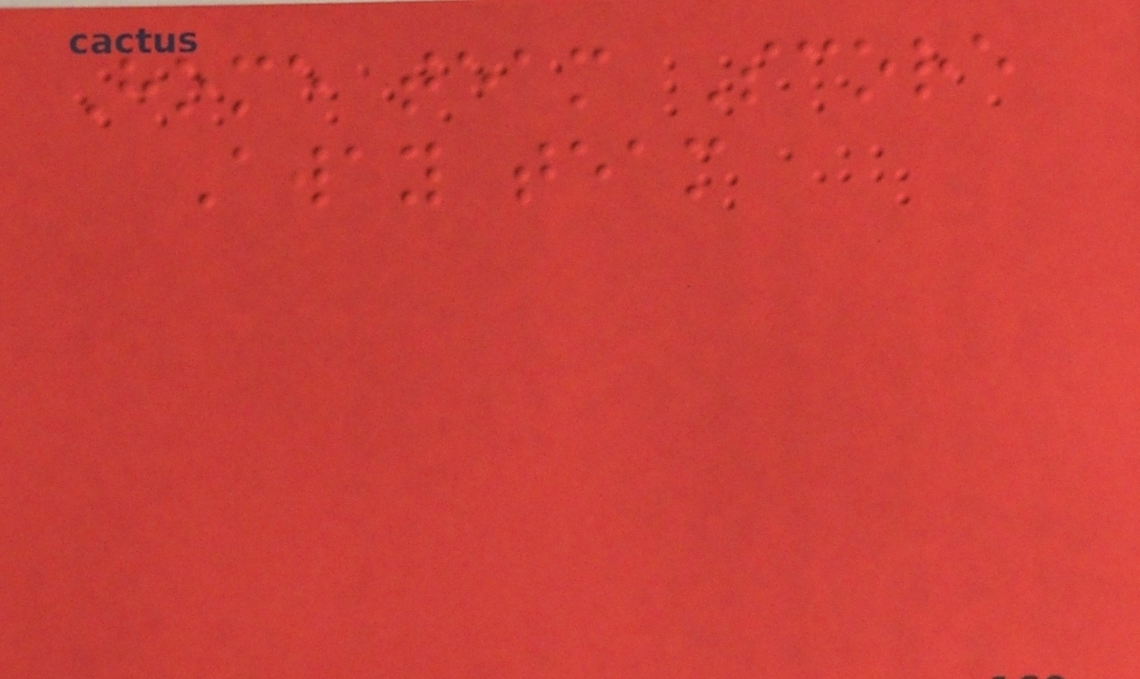Home team Score
Away team
